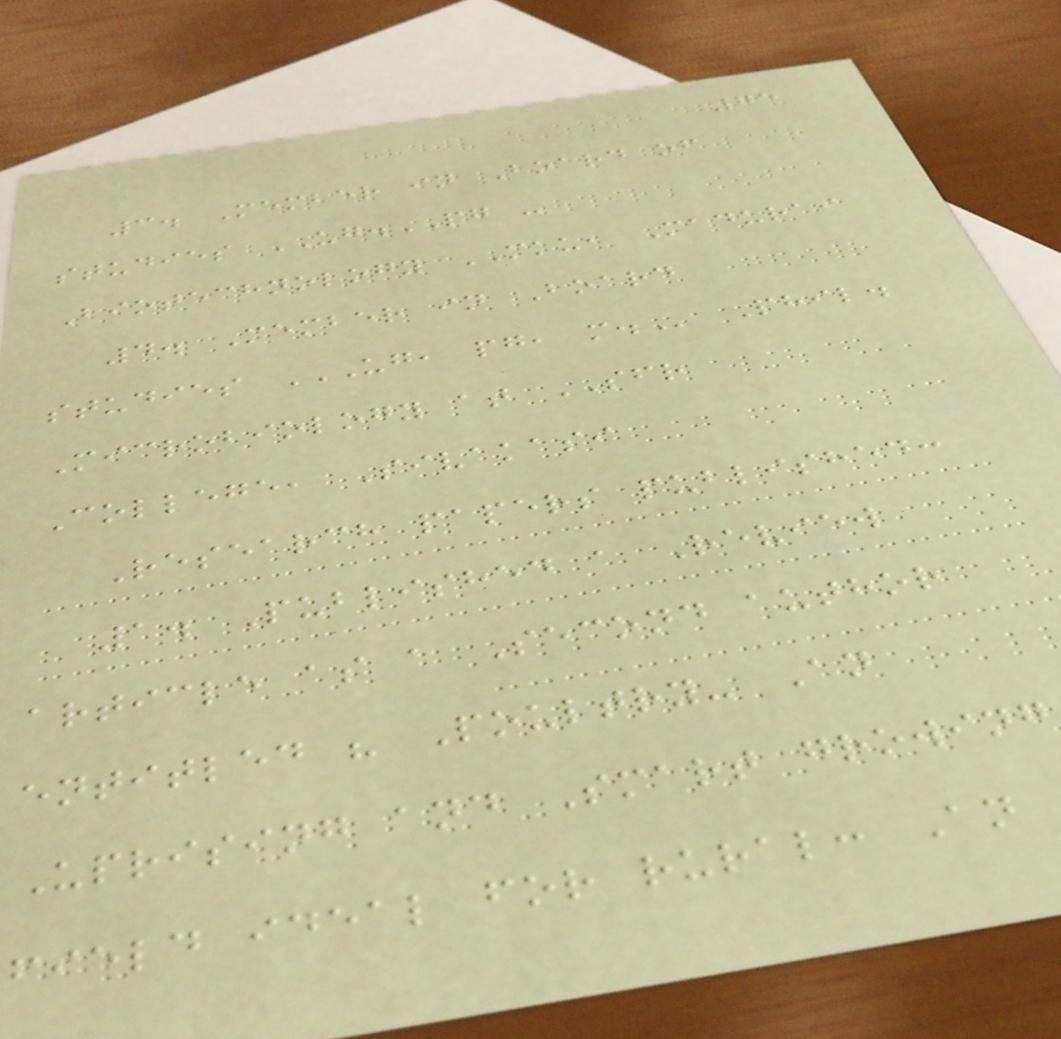75
3. Member in Board of
studies UG.PG -
Biotechnology MKU, Madurai
4. Member in Board
studies UG, PG, M. Phil.
Microbiology at SFR
College, Sivakasi
Research papers published:
1. Published a Review
article as a Second author
entitled " Poultry- An
Uprising and Smart growing
field ideal for rural: An
